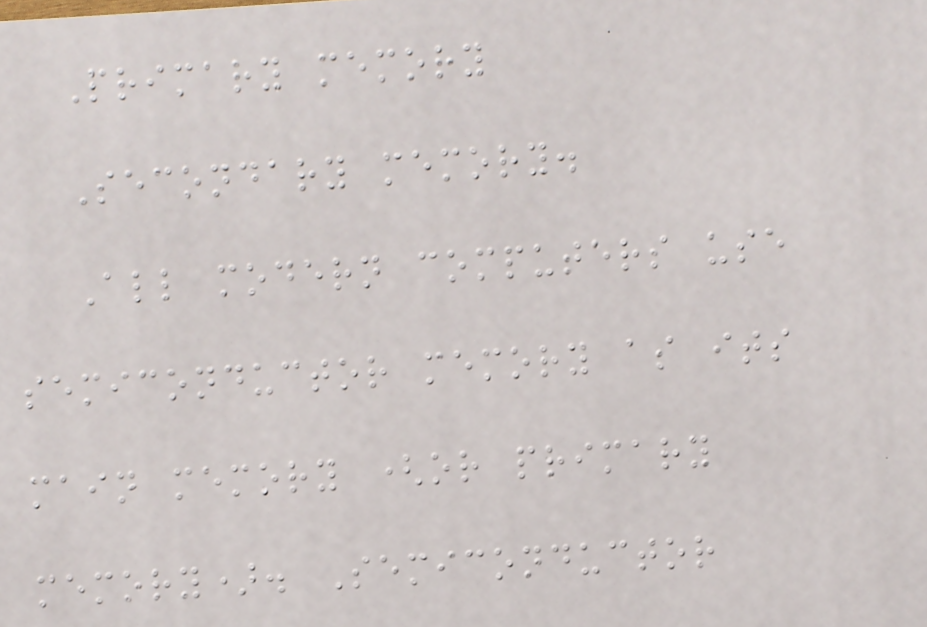Primary memory
Secondary memory.
All modern computers use
semiconductor memory as its
main memory (or primary
memory). Semiconductor
